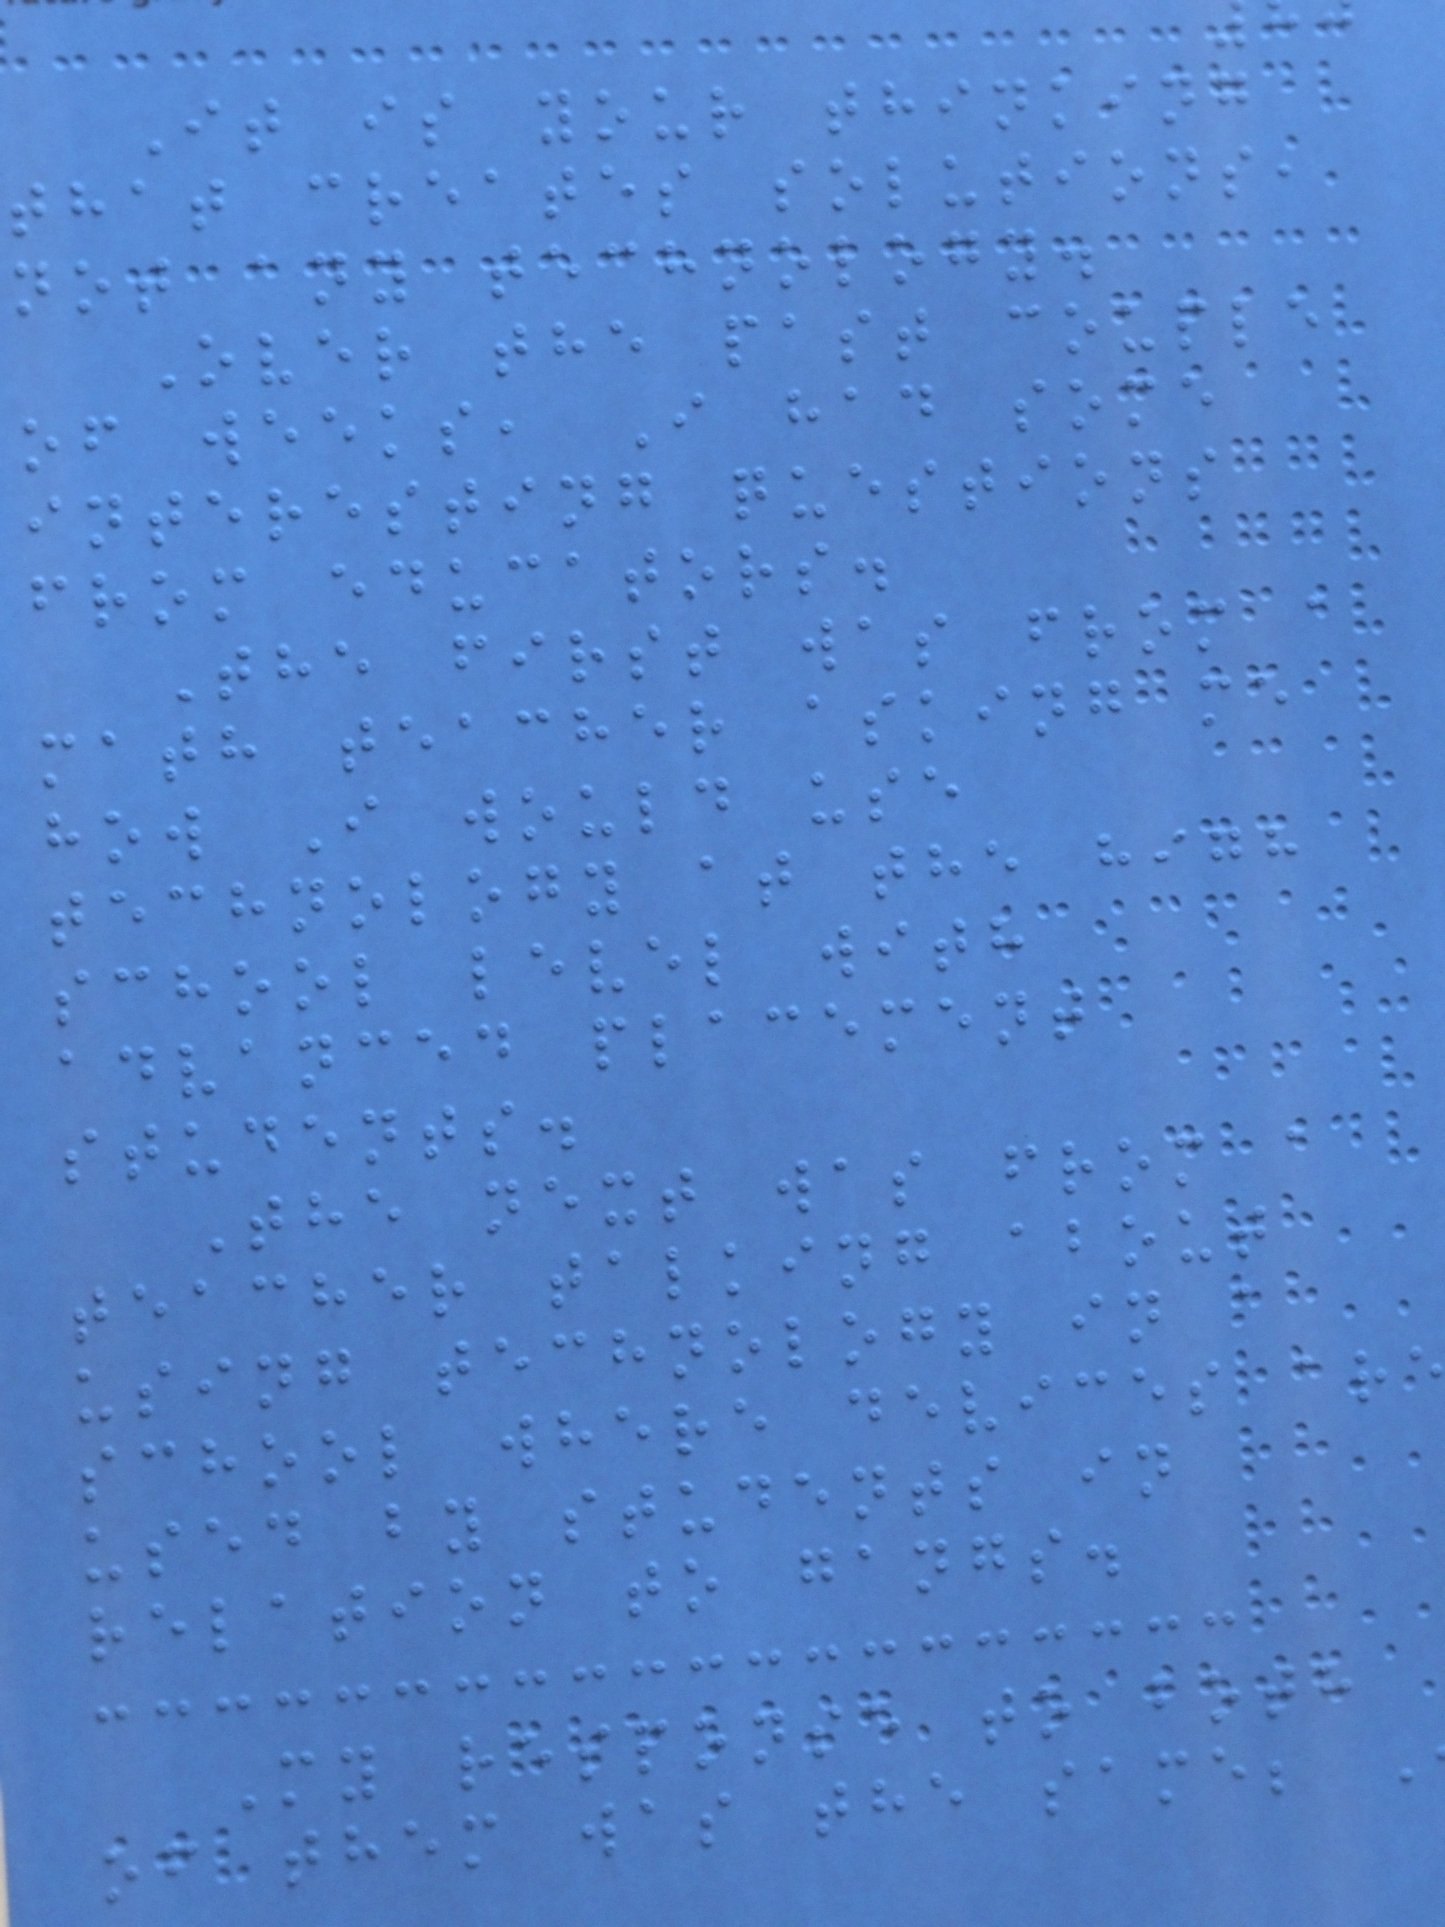It is your thinking
that creates solutions,
not any technology.
Over the past couple
of weeks, I had some
interesting questions
from educators.
The first was from a
math teacher asking me
how I would use
technology at the high
school level with
advanced placement
students.
The next was from a
teacher talking about
using technology in a
school where devices are
used by students in
relation to gangs.
My response to both
of them was the same;
